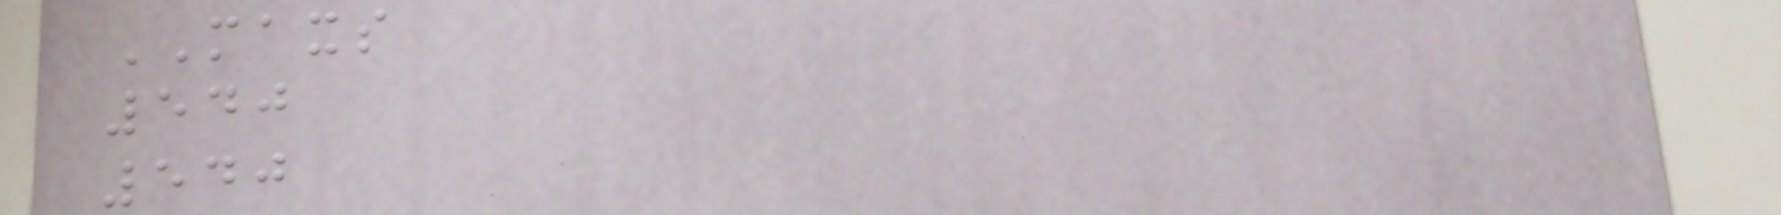MAXS
540
540
